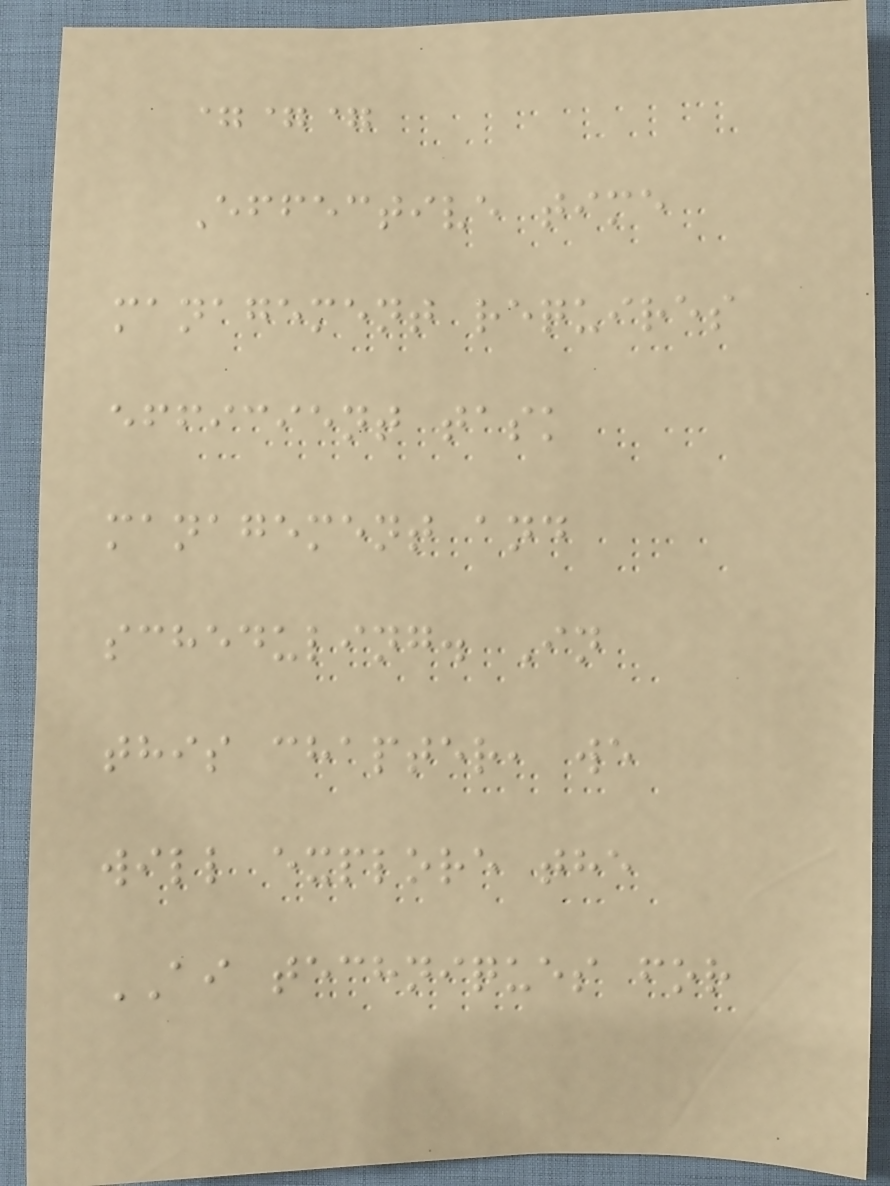===
Effective time
management requires
efficient task
management and
scheduling. In
this chapter, we
will explore the
AI techniques for
